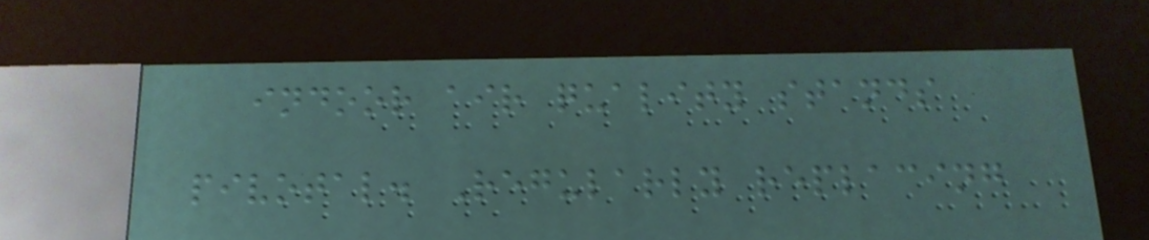indoor air quality stands
pivotal. Regularly replacing
